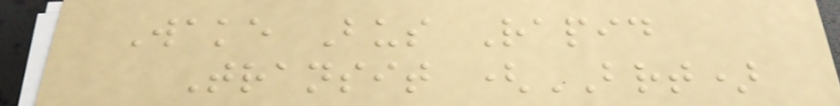Wake Bus Rapid
Transit (BRT)
